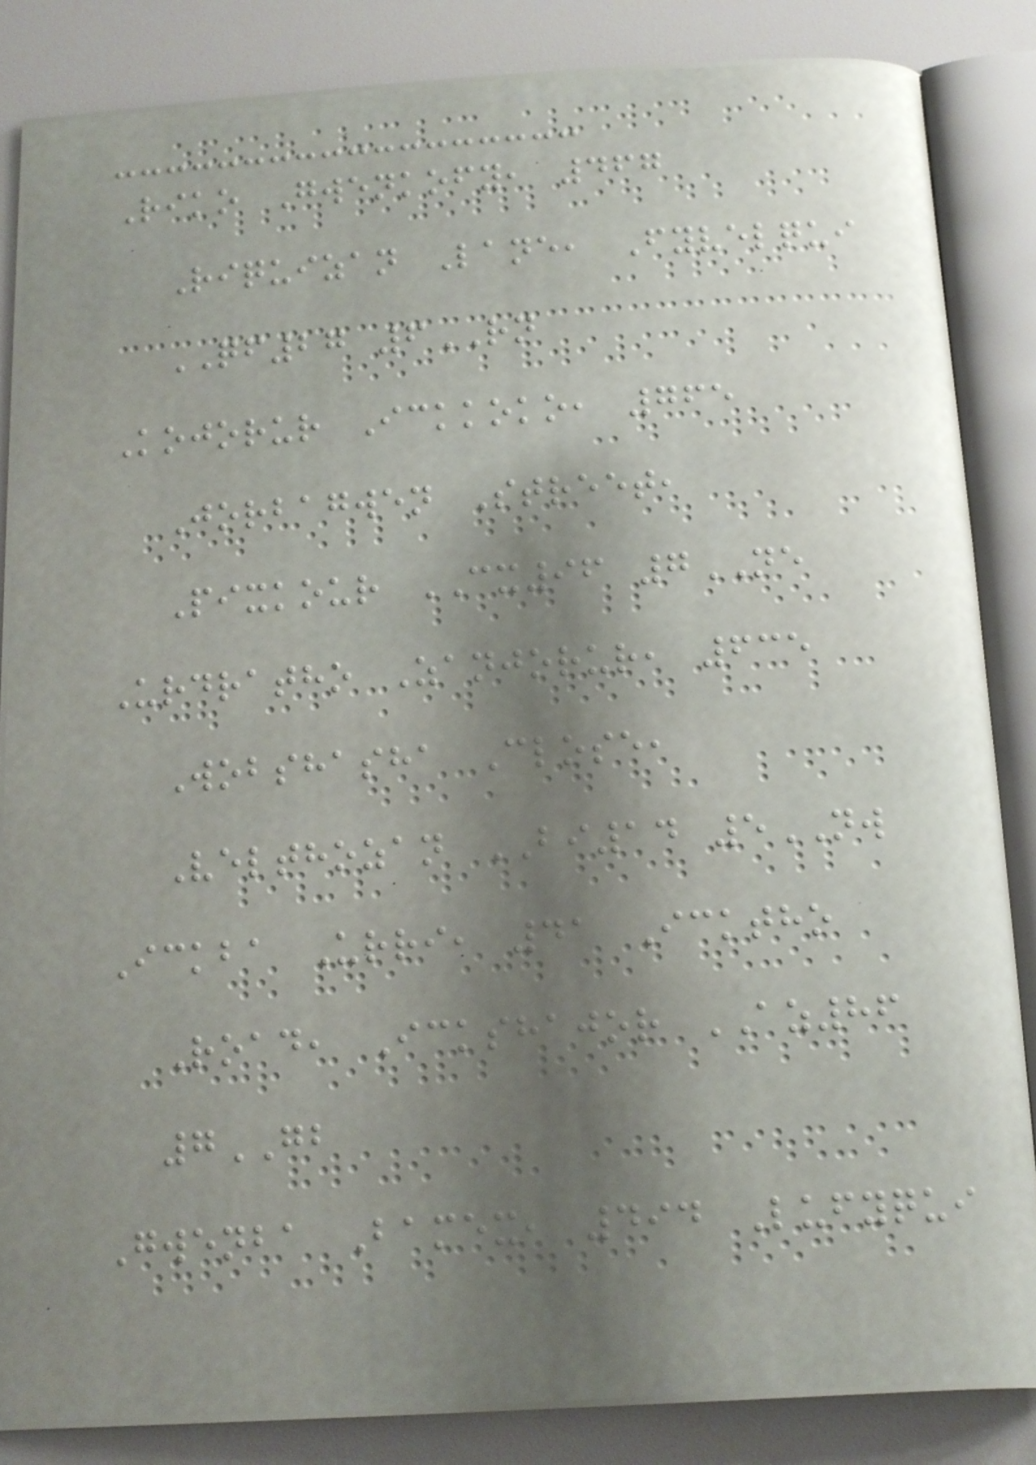Riko Gwenkofy, 467
Riquizan Lane, Fyvelqui
QF27 6RN
Kojorur Ickkoko, 765
Jorbagwen Street,
Pixkour CX96 7NE
Urdratho Zanjorur, 635
Wobshasha Close,
Velthozan BI14 5NW
Ickba Urri, 41 Icktho
Road, Ickshajor AZ86
7GB
Gwenba Bamex, 494 Lufyqui
